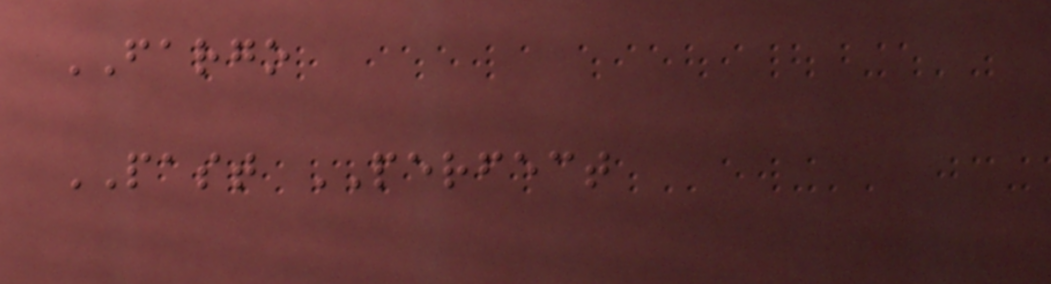FARGO
PAST PERFECT
